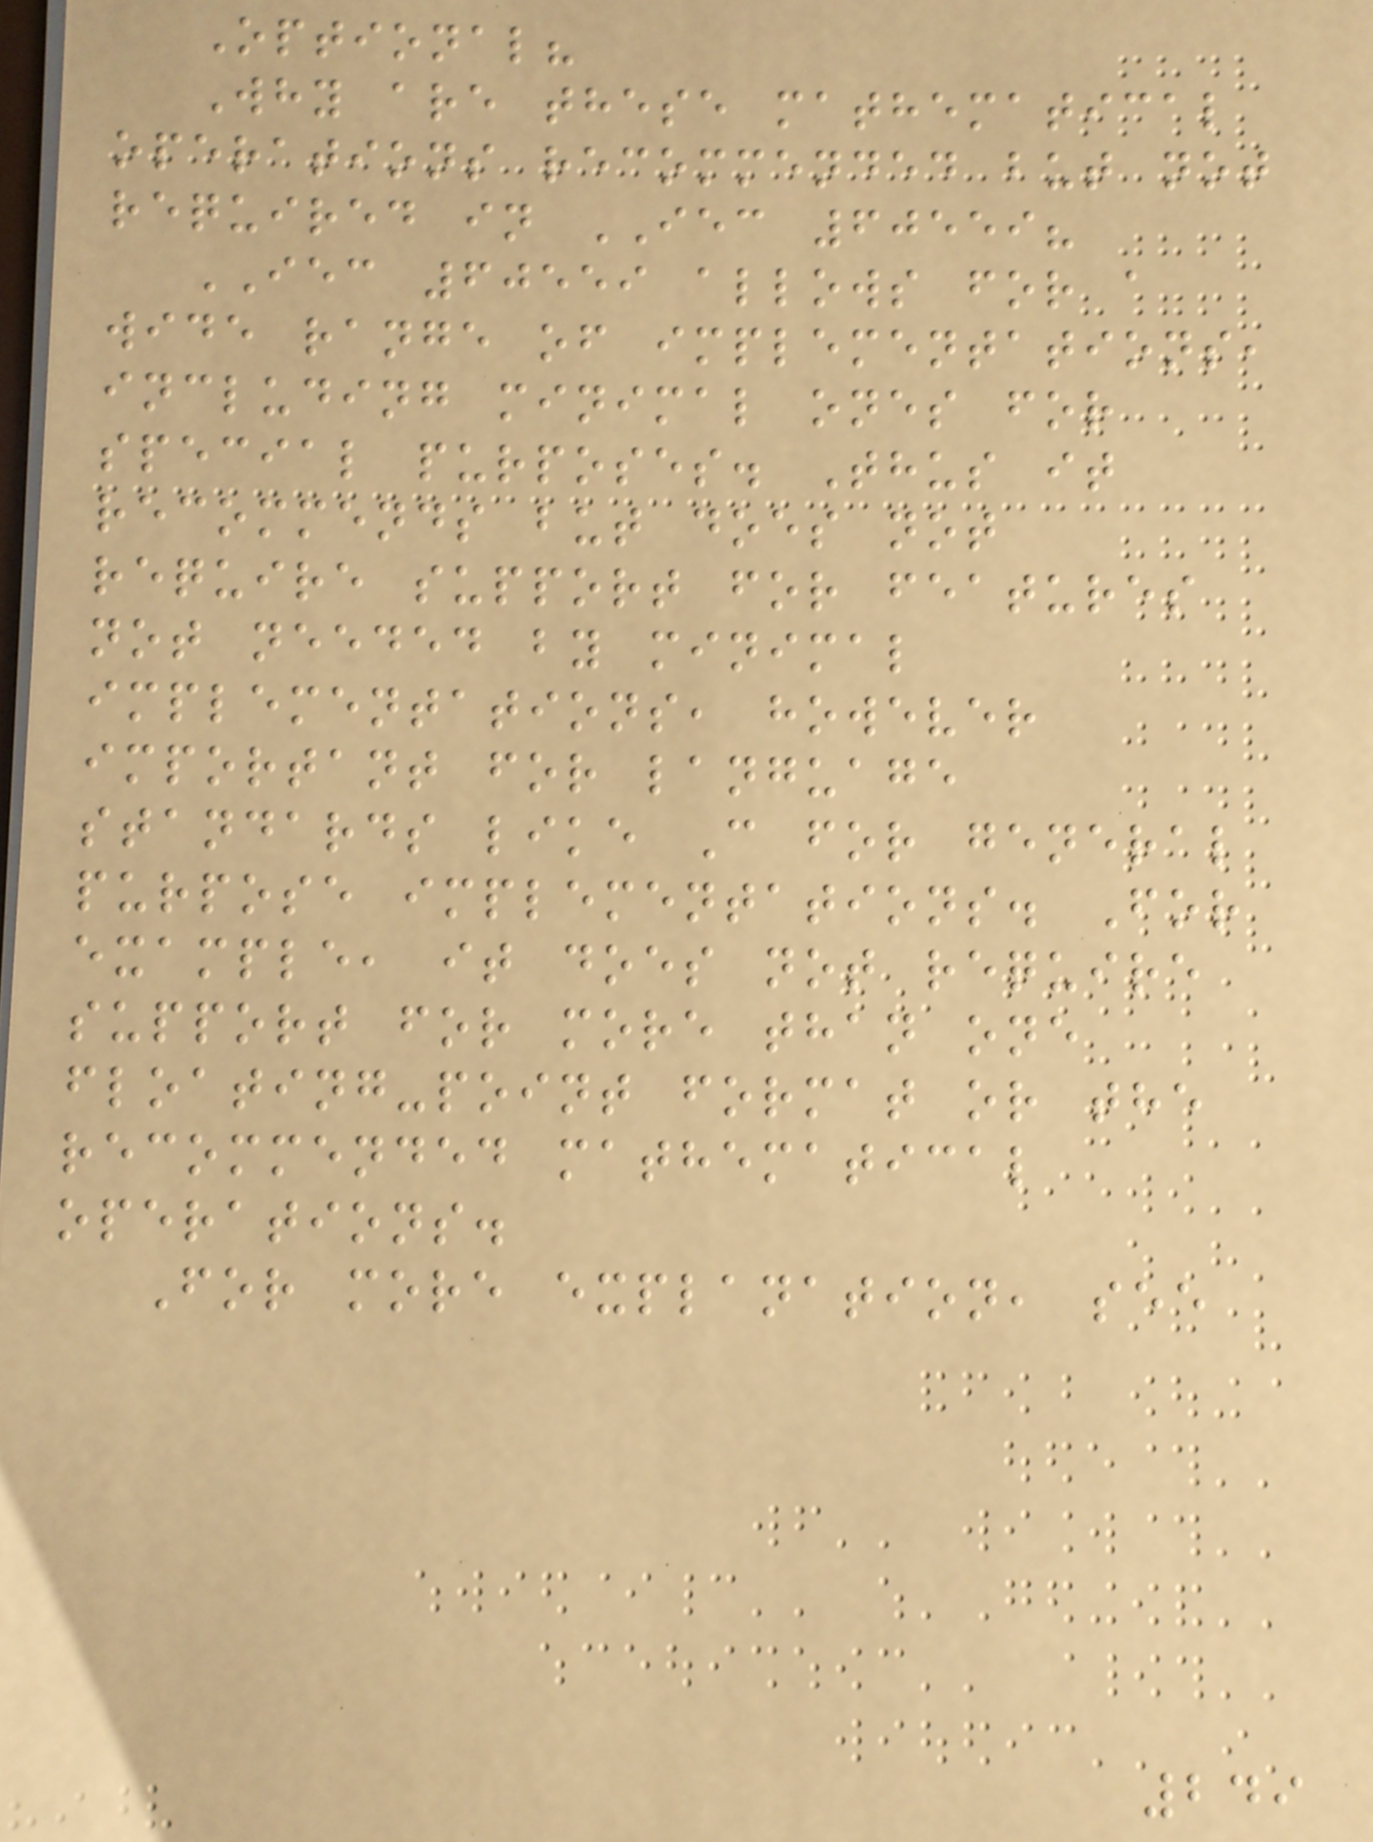Optional?
Why are these mathematical
operations recommended but not
required in IEC 60559?
IEC 60559 allows for a
wide range of implementations,
including minimal ones for
special purposes. Thus it
recommends but does not
require support for features
not needed by minimal
implementations, however
important for language
standards like C for general
purpose implementations. For
example, it does not require
support for more than one
floating-point format or the
recommended mathematical
operations.
For more explanation, see
249
